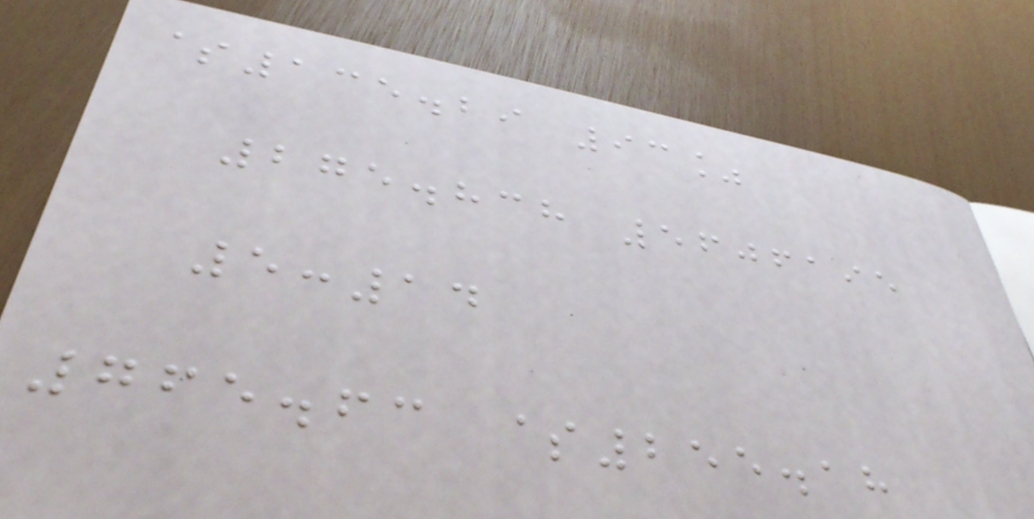$135.29 93%
275.838 5606195
5:14
765.63 $255.18
